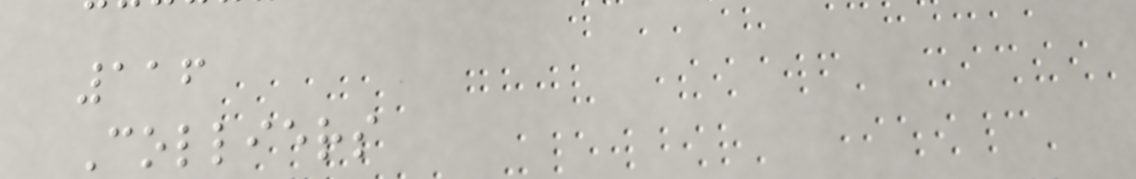116
Colliers
